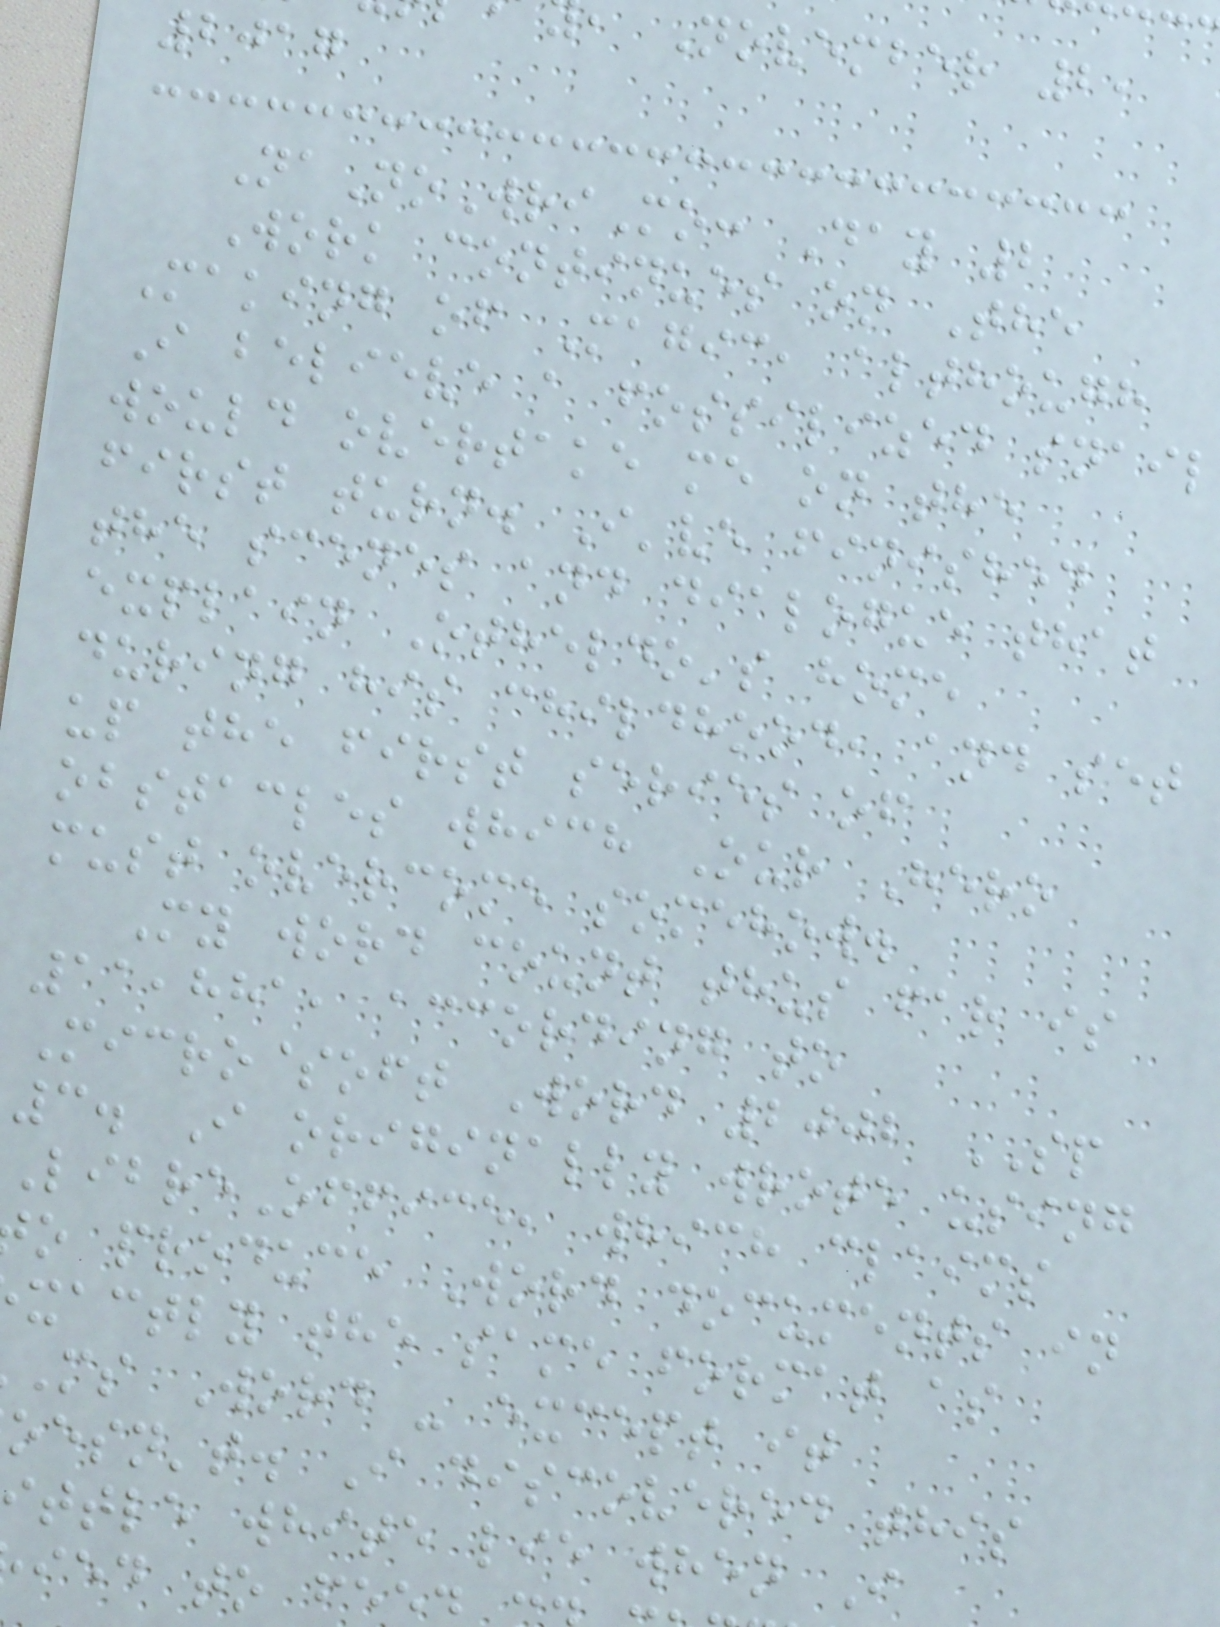November 2,
2017
NaNoWriMo: Day 2
Work continues on The
Making of Magic, although
I believe a fossilized snail
would overtake me on the
first turn. I've finished
the scenes and dialogue that
explain Otheldo's home
during his childhood, and set
up the first series of
obstacles which Our Hero
must overcome somehow.
My word count thus far is
11,881, according to
Micro$oft Word 2002 SP
3. I originally wrote using
LibreOffice, which claims
o produce Word documents in
xactly the same format as
ms Word - except it
oesn't. I discovered this
ttle white lie when I
ied to fe
